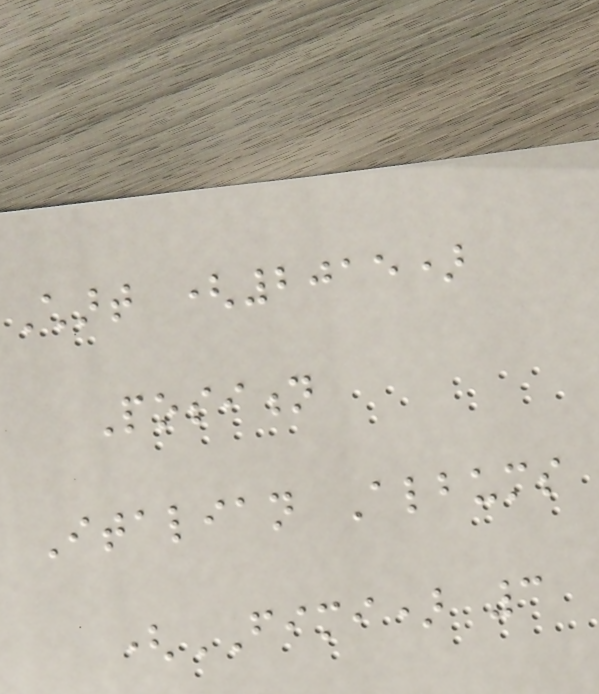Chart (2015)
Position
Italian Albums
(FIMI) 3
